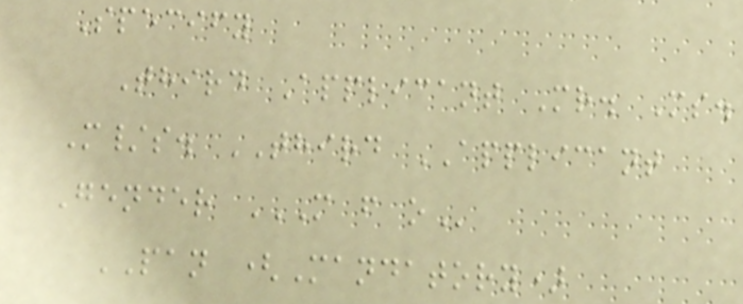Specify
Third Applicant Mr. Ms.
M/s. THIRD APPLICANT
Gender M F O
PAN (Mandatory)
